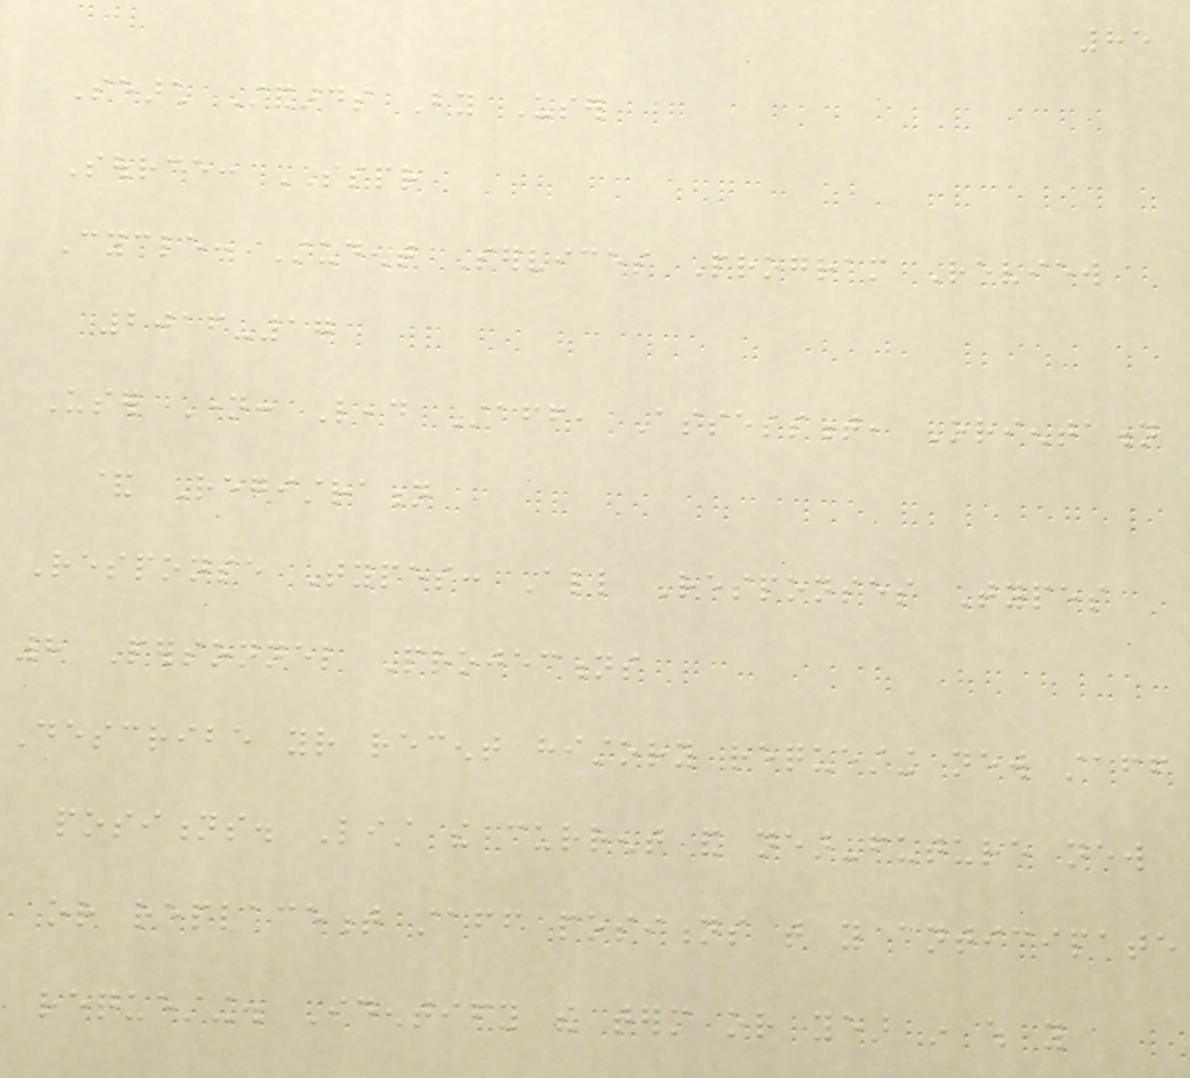85
Search Standards By User
Source: SSPR
Cycle: Student Services Program Review
2016-17
User Name: Lead Staff, Assessment, Orientation
& Registration
Response Types: All Responses Types
8 Personnel Projections
Describe your recent history requesting new staff
positions. List the current and near-future new
or replacement staff positions that you anticipate
requesting. Identify the term or year in which you
